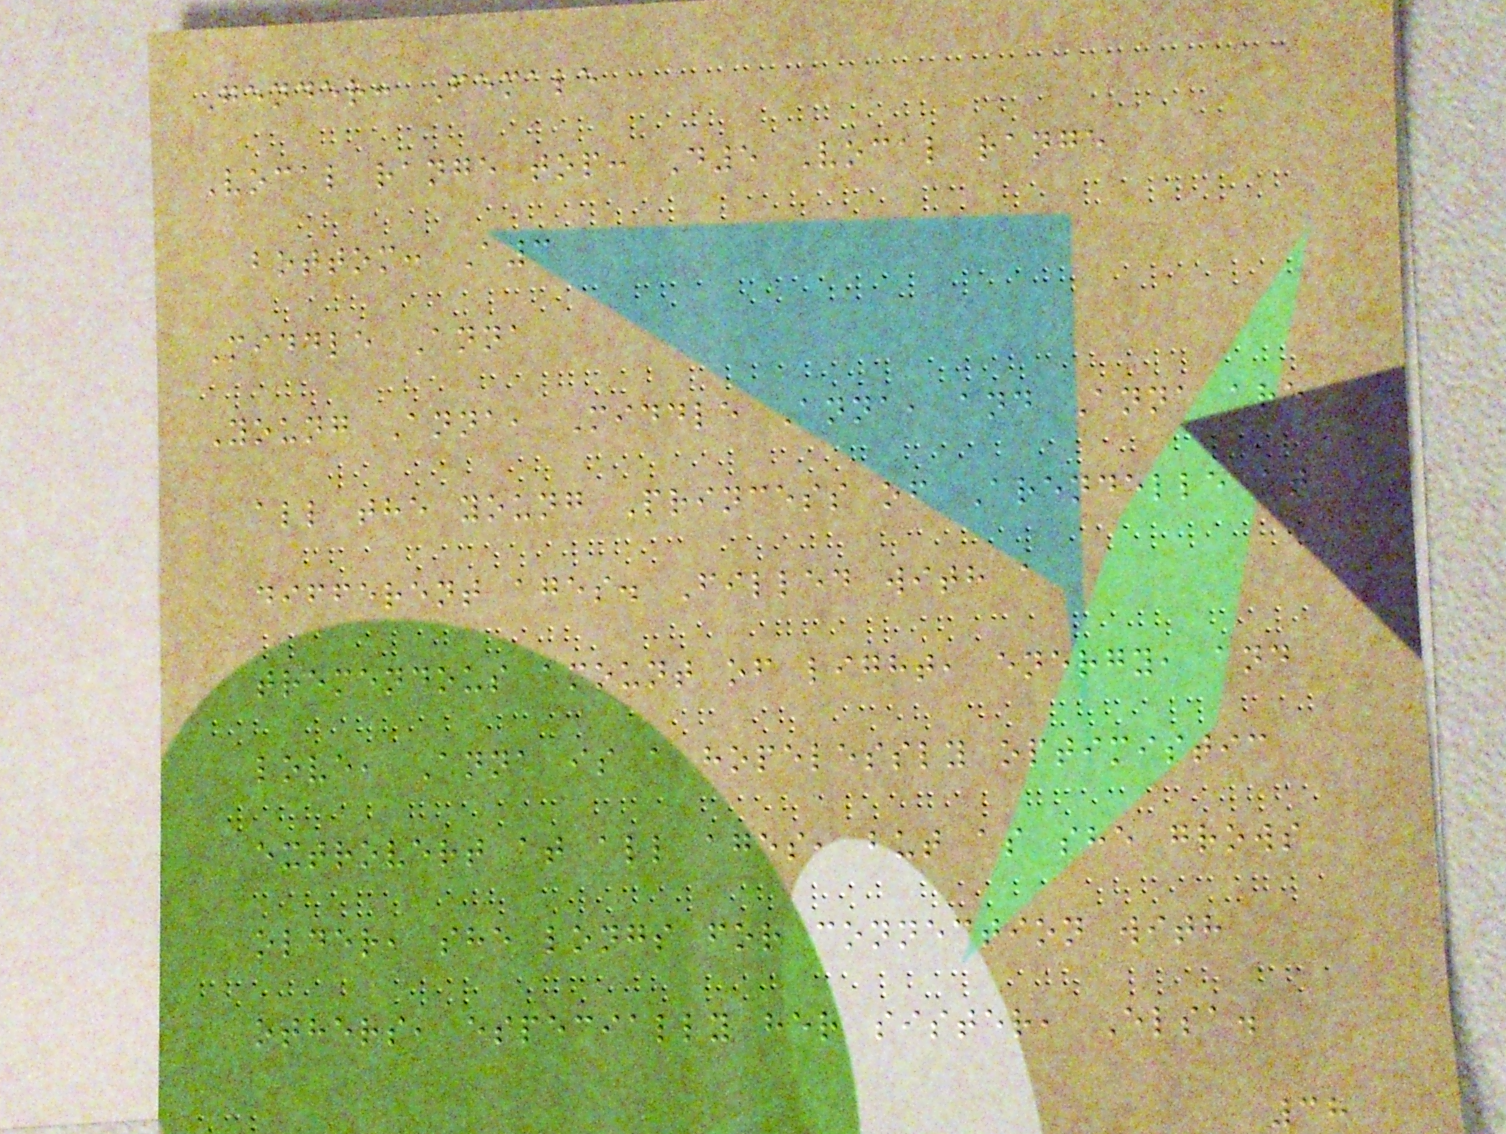Gender: Female
Vocal range top: D5 Vocal range
bottom: A3
Middle Anna
Young Anna, Middle Anna, and Anna are
all the young Princess of Arendelle at
different ages. Filled with a
tremendous amount of light, energy, and
love, Anna is a hopelessly optimistic
extrovert at all ages, but as she grows
older, she longs for connection with
others, especially her sister, Elsa.
38
